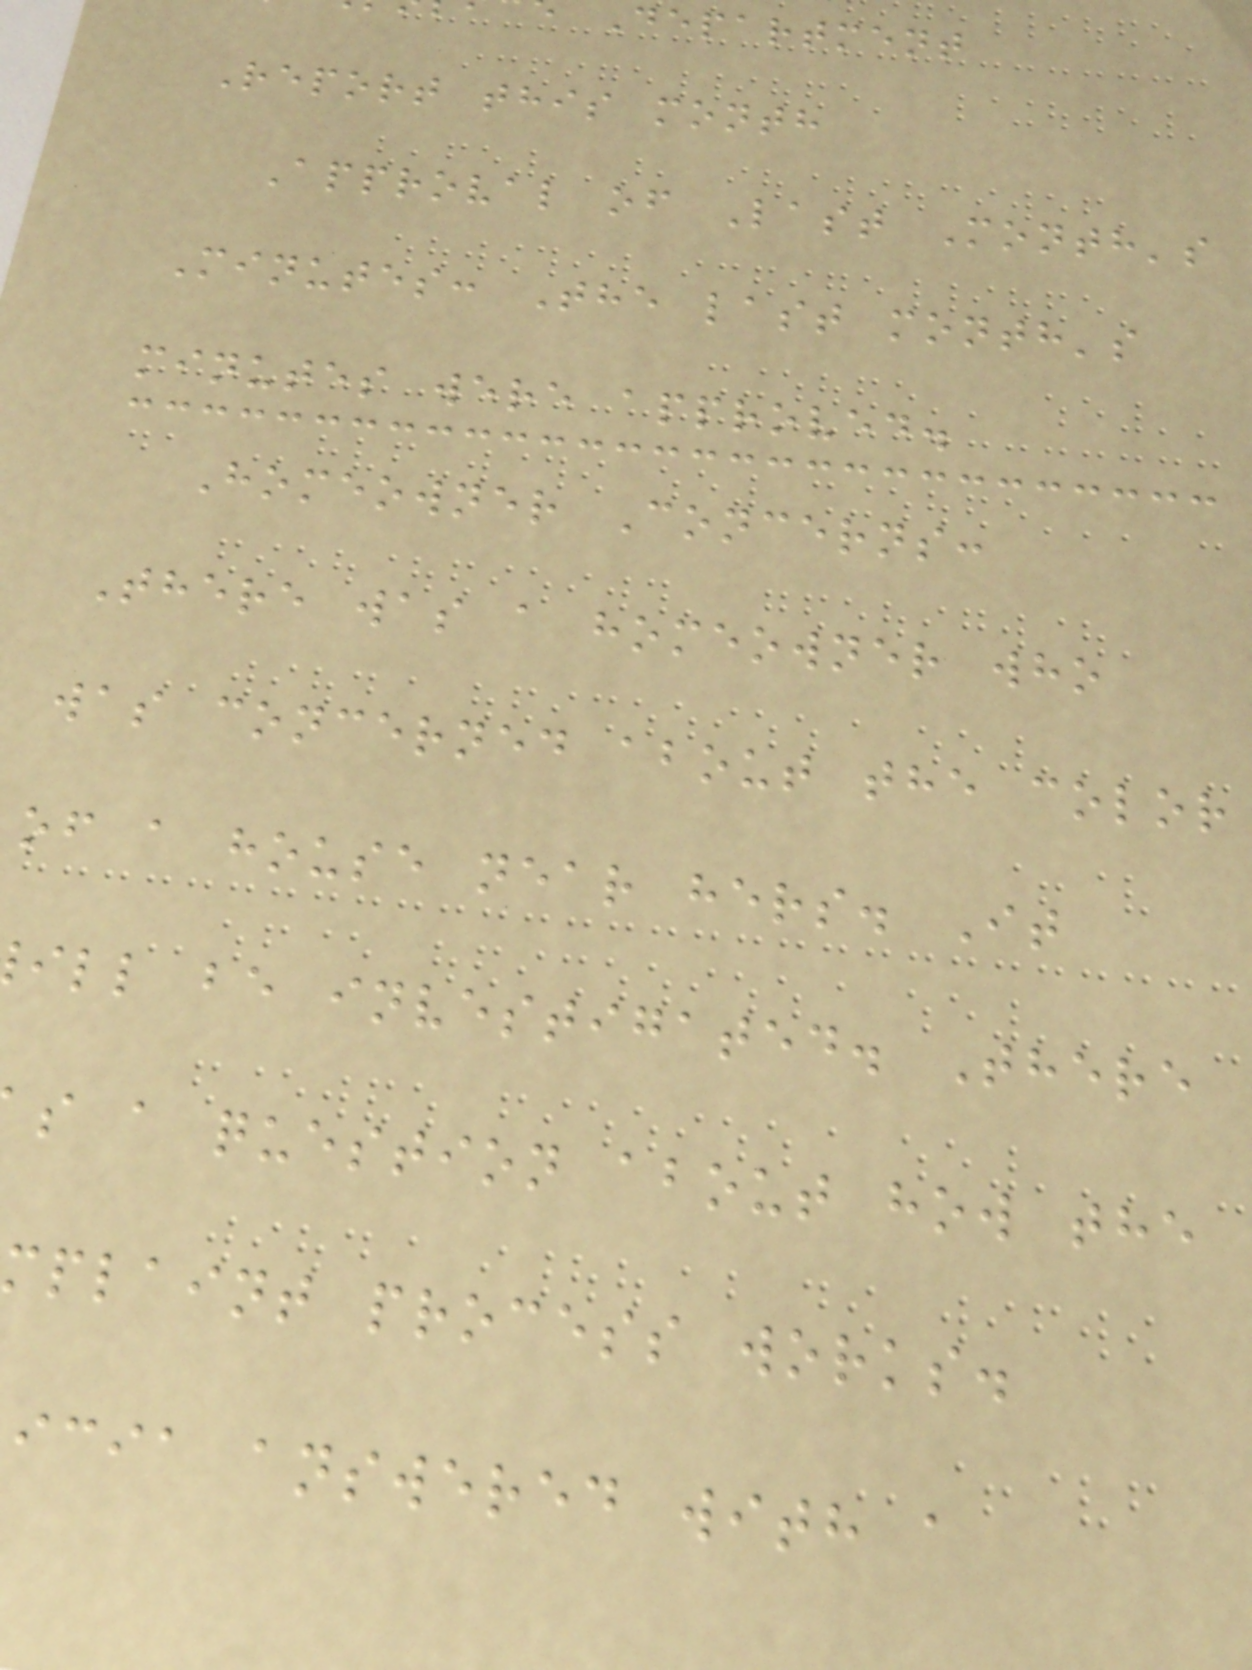Department
Report this month
Approval of Last Month's
Minutes: The last month's
minutes were approved.
Homeowner Concerns:
There was a homeowner who
was concerned about the color
of a house near hers. It
ill be investigated. There
s a question about how the
plaint process works.
icia answered with a
